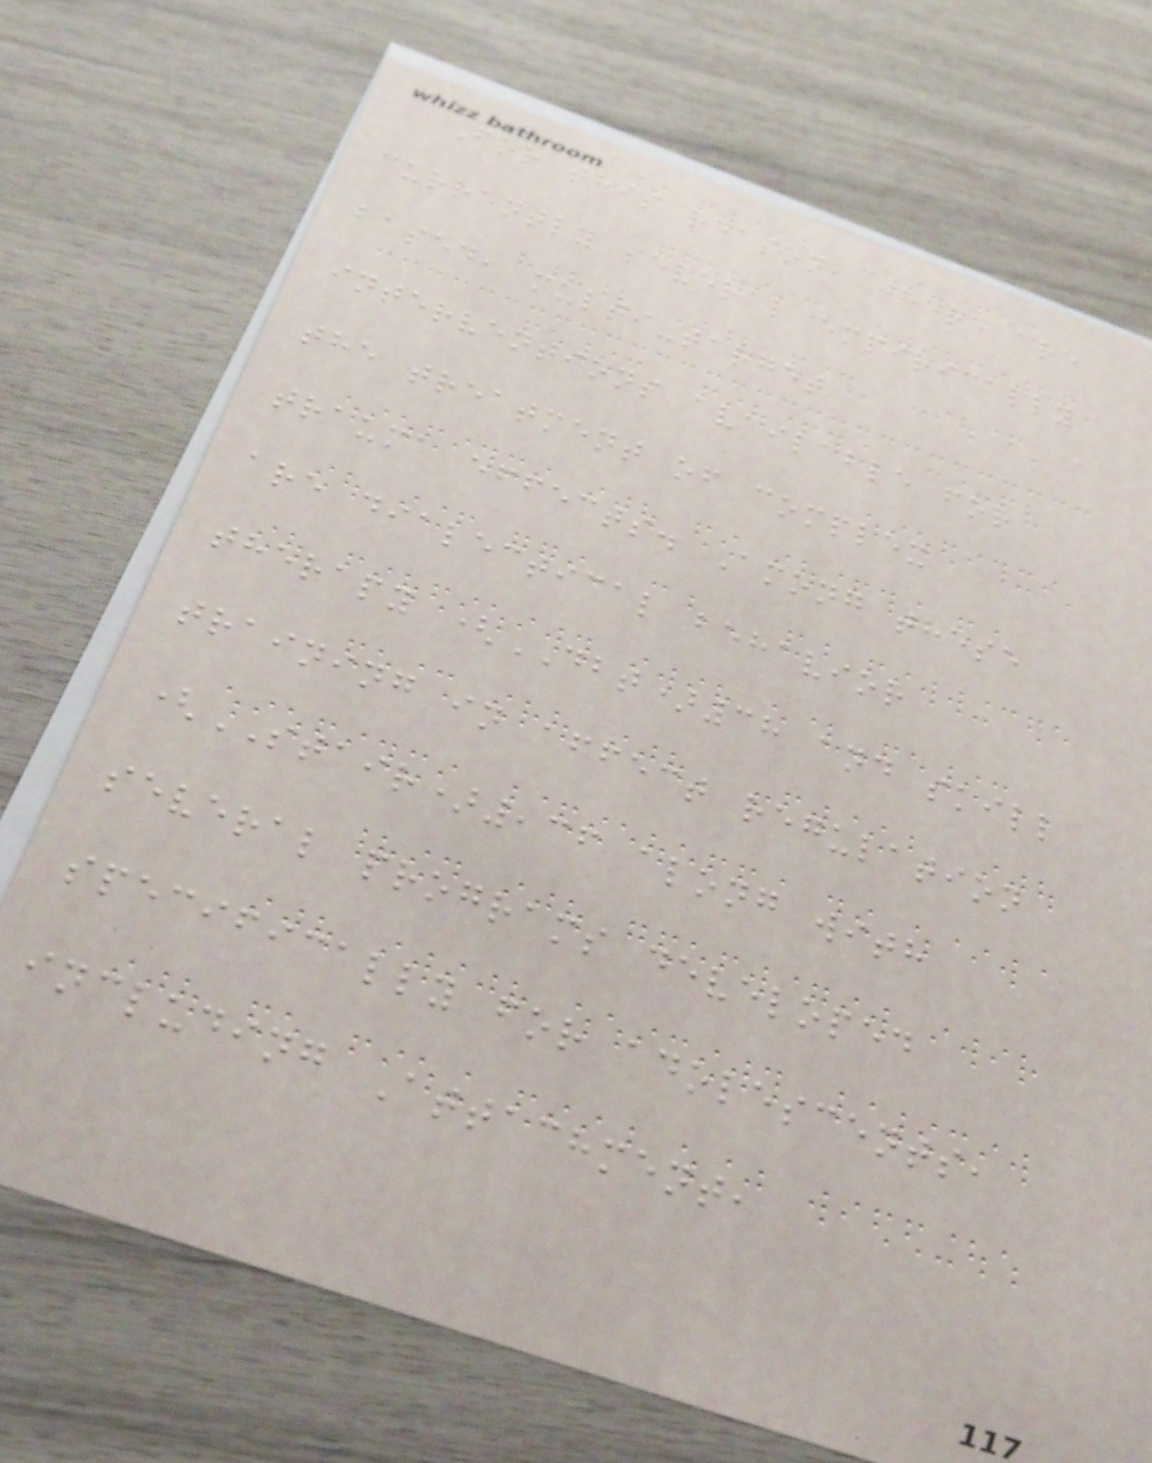For this reason, there are
currently several empirically
based, multi-target
interventions available for
the treatment of complex
trauma effects. Among these
are dialectical behavior
therapy (DBT)38 and skill
training in affect regulation
(STAIR),36 along with
several programs developed
specifically for adolescents,
including Attachment,
